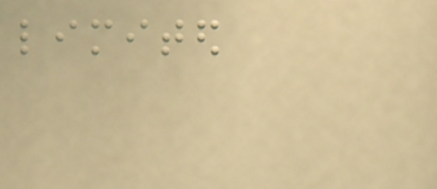limited
